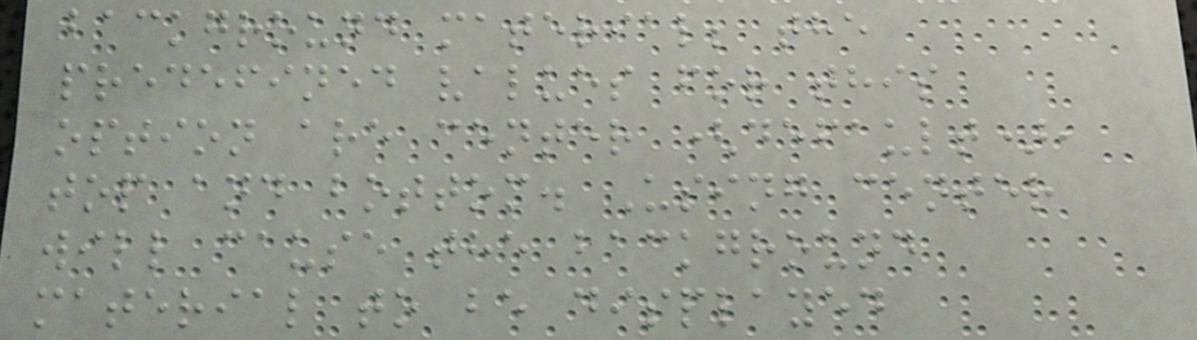background material; the
predefined values for this
option are center (default),
top and bottom. Using center
will cause the background
material to be displayed
